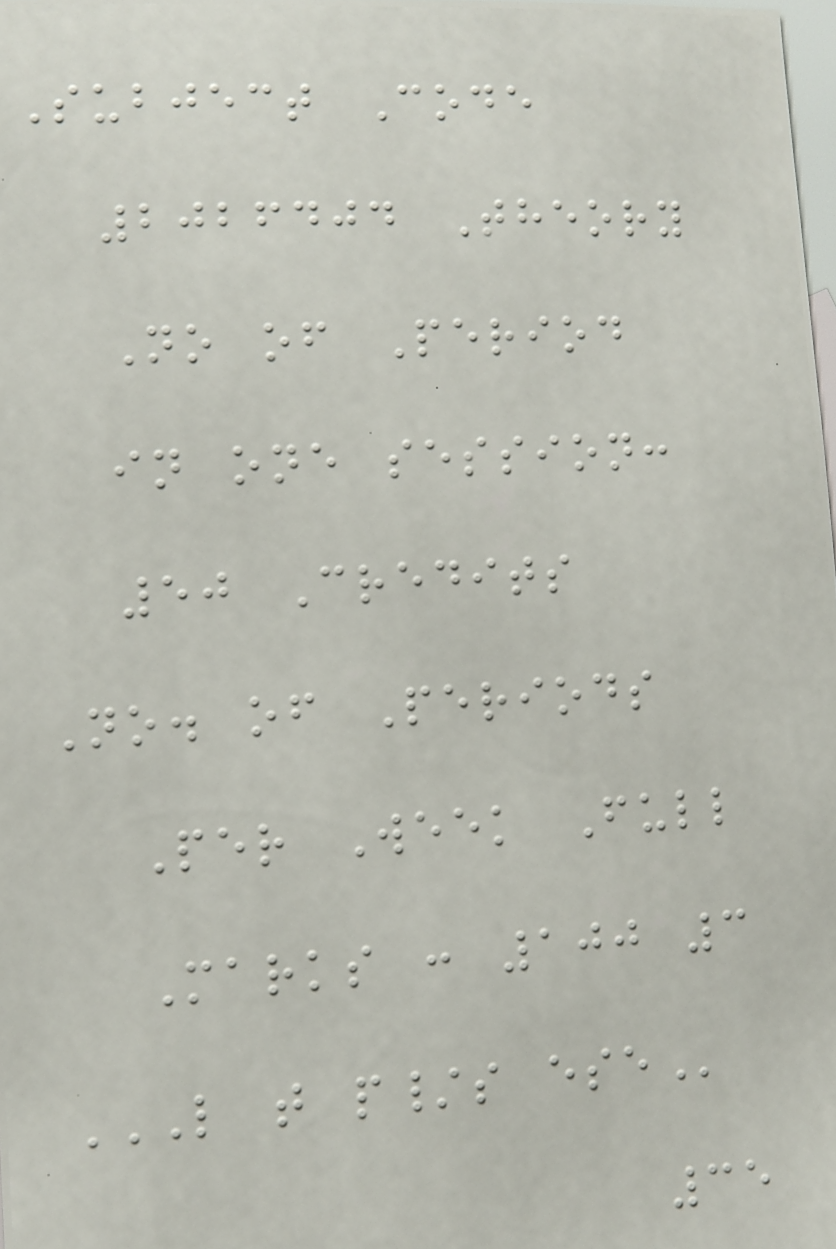Subject Code
2026404 Theory
No of Period
in one session:
50 Credits
No. of Periods
Per Week Full
Marks : 100 3
L T P/S ESE
35
